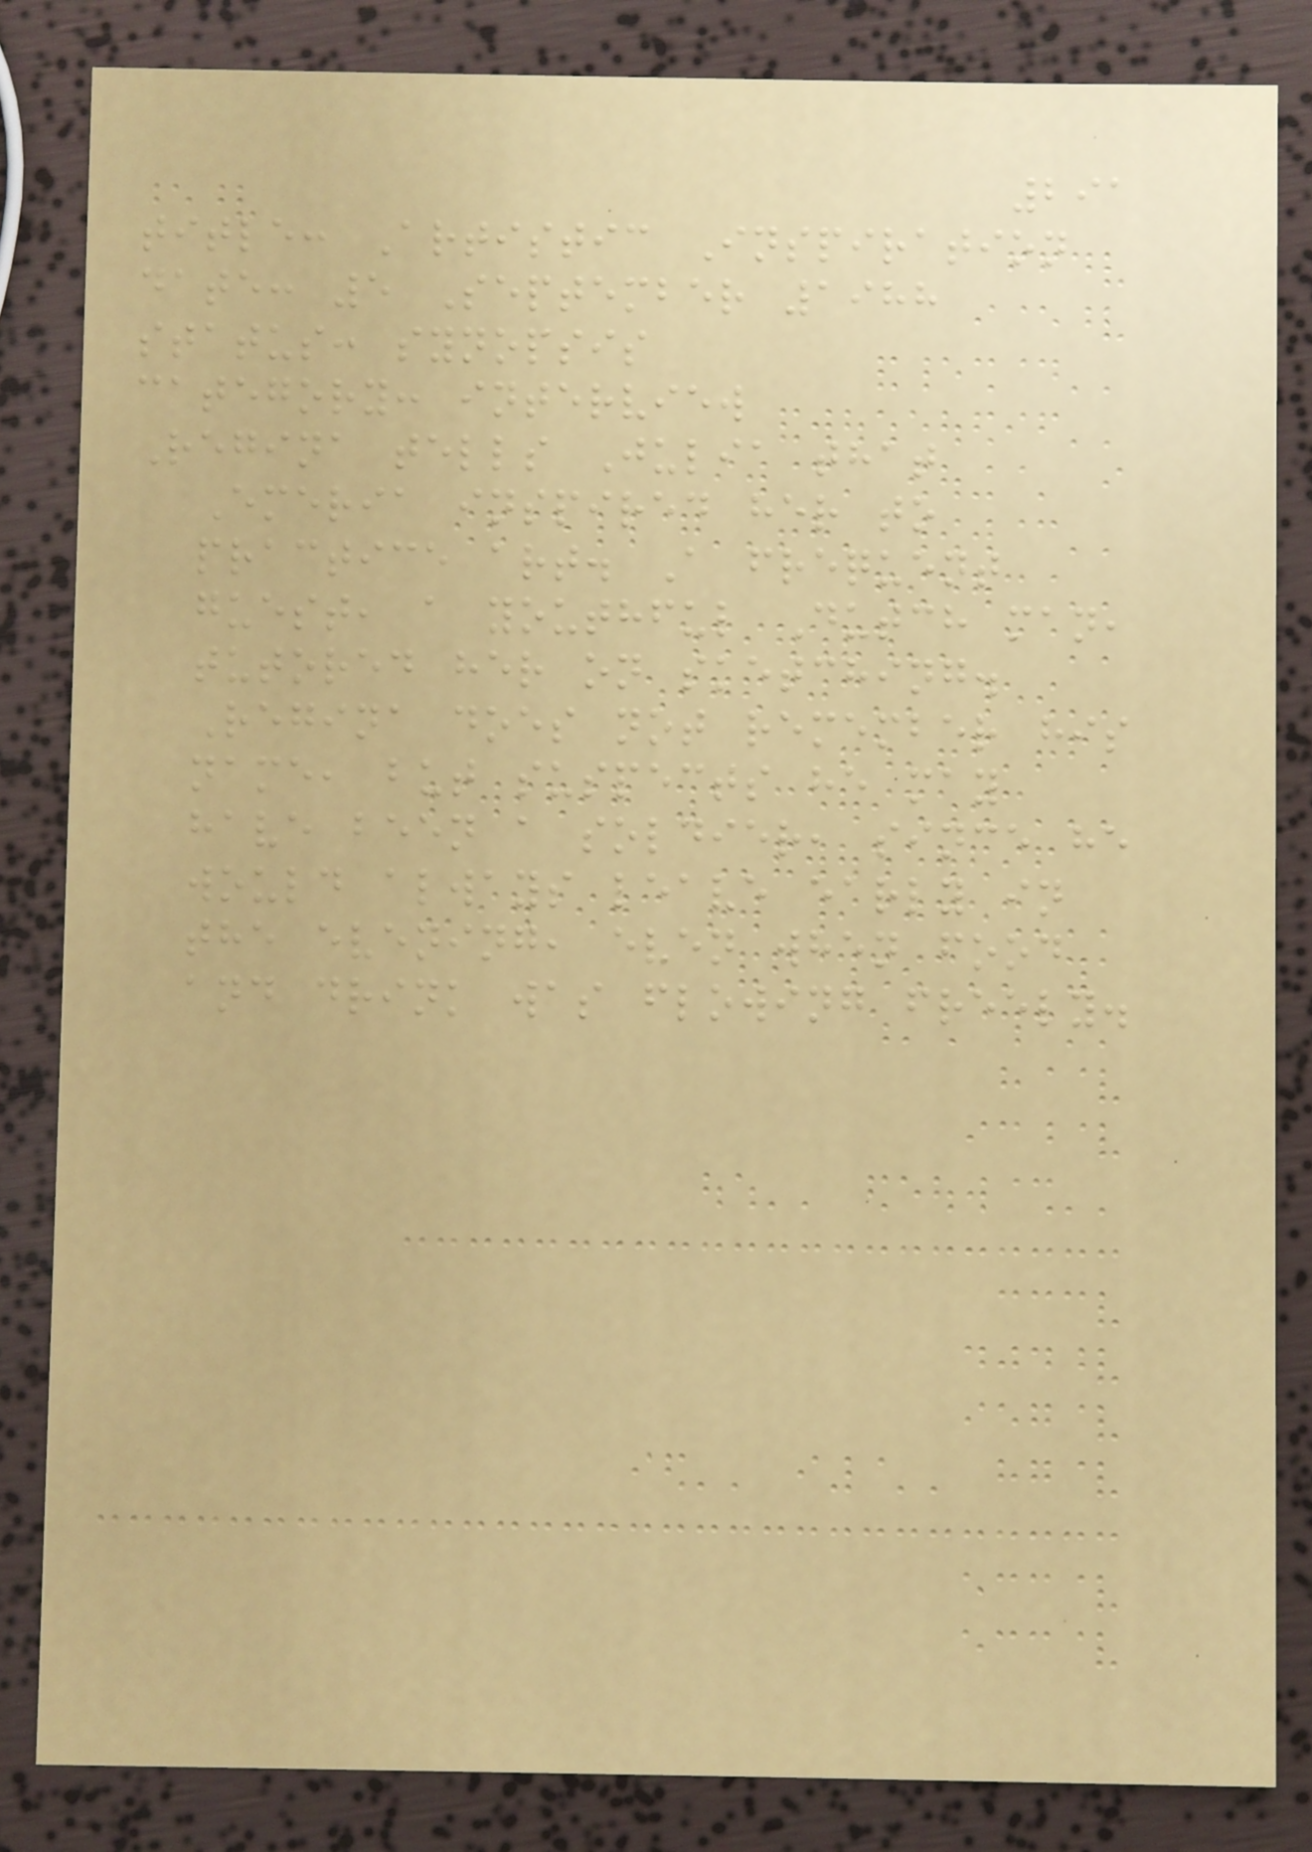291
title: Artistic Inspiration
date: 5 September 1988
status: synopsis
category: interview
Regina tells Julia that
Emeria inspired her to
practice art. A frequent
guest, a youthful Dutch man,
tutored her on sketching.
Regina does not remember his
name, but suspects he may
have been a soldier, since he
would always leave early in
the evening, even when food
and drink was flowing freely.
